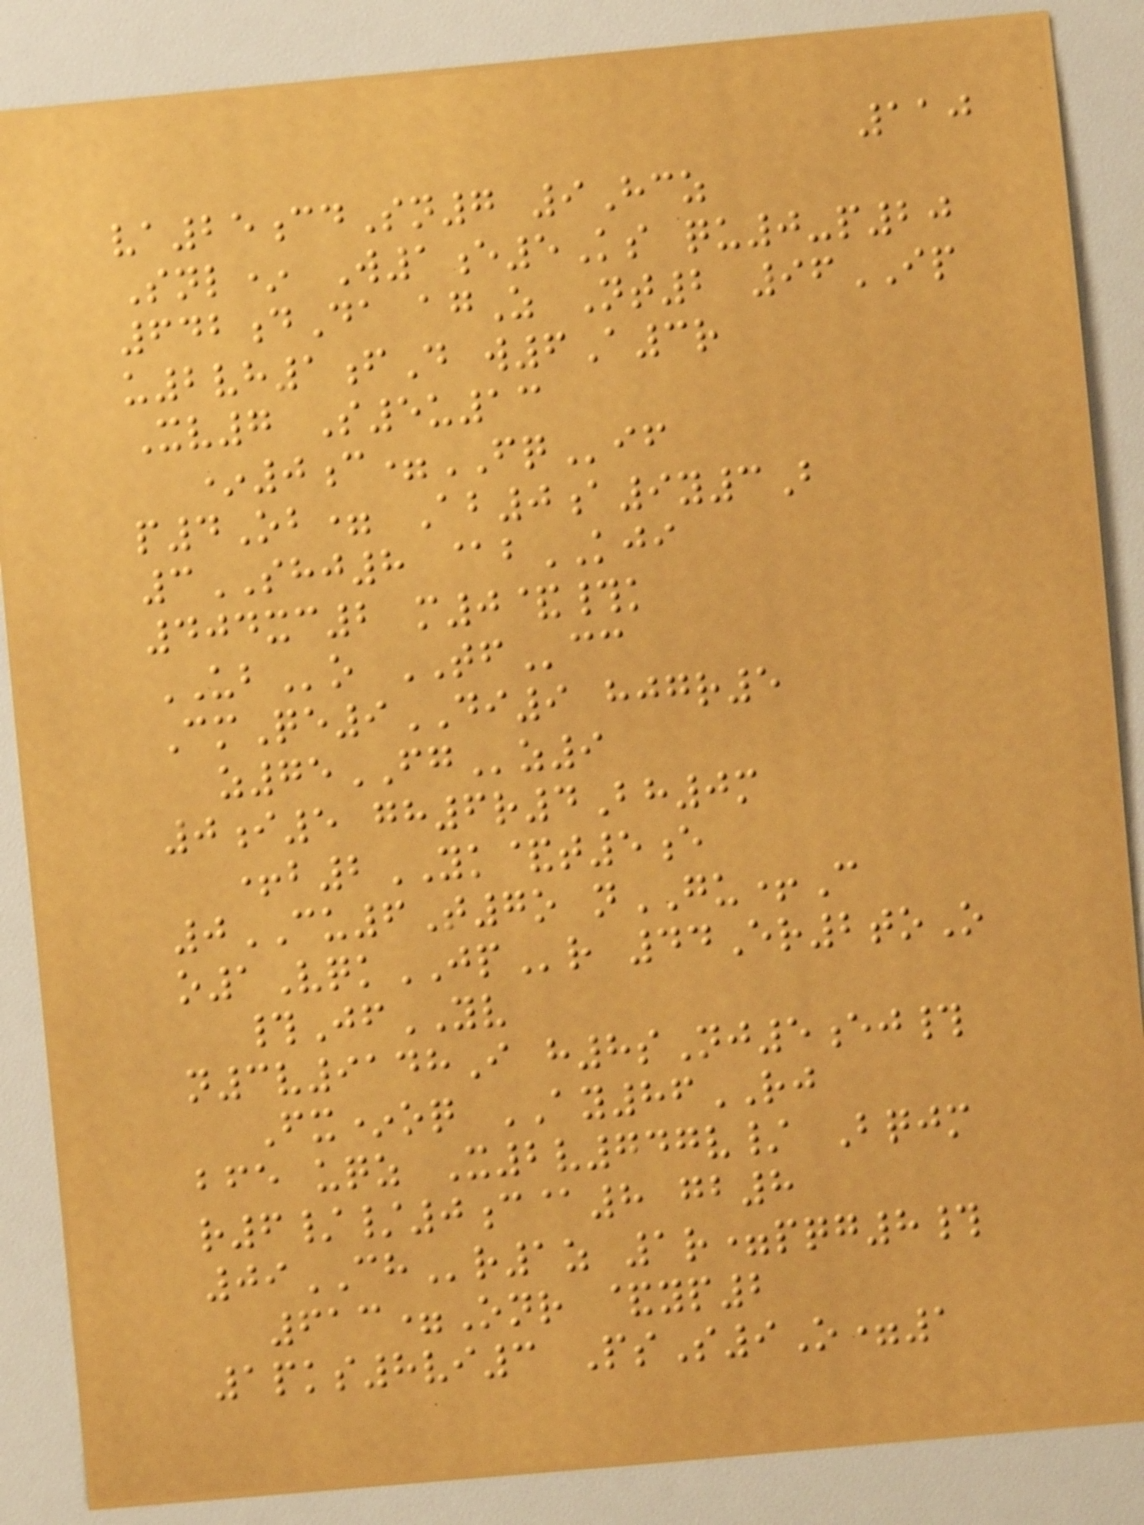110
va25cdSn7 9Hcz
Snl* W1e5Ks qu0-p20
642dDa agZ Nt2 96IP
u2vh1fD w6A3r
Xv7 S5u13
*0c=FQif
p4Ob= Ab0a9y3B
3SHJ8 @bKJI
404xc2 m0&#k
UBo TFcc
CmQe9DI9 hjgr5
z75FGz9
0i5 gh6r4Bh0m
+b2YK&t5e
0CU6T7o nGU+C
o1VqkJPr 44Er2toO
#JfYV
n3v9148I h8sNj5ej#
Fx*oq AY86RJ
bfe uqz X2v747v/ Bqjm
r6//0c@8 gb8
09CHr1z 1r=pqg8#
613=Onr &yp2
1pks8vi3 PsS9O=1
